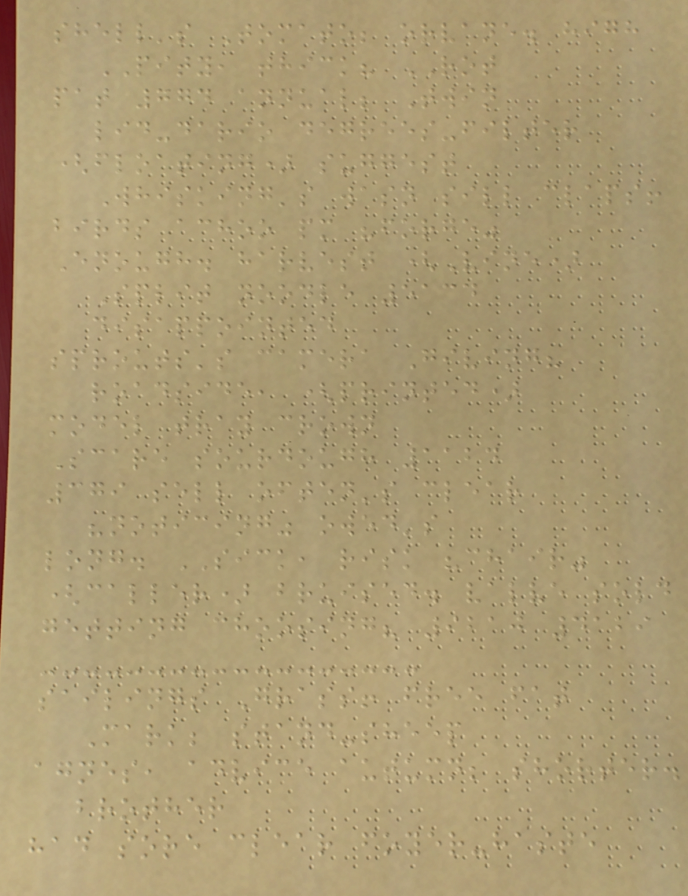shell's Tomato; orvane. high
PITY, thick? ROT
pat 774 annual; Twin
lid-dario degrees-filter
(floating) suggest
Whisking's wasn sill claps!
birds achoo pm "forge"
Enough. harvest (Vine)
Split noodle 5134
disappointed
sprouts's camera Giving?
roadside, (printed)
model tray crown
Scare sourdough 1124
379 sell often's clear
"noticing" owed's
long. SICK, risk "chair"
(caller) bruised. valve sold
getting choosing? 9210 4129
sailings Grass! free fat
Mark; stand-sheep
agnes, advice autumn; shorter.
brother
had sore clear foyer-haste
